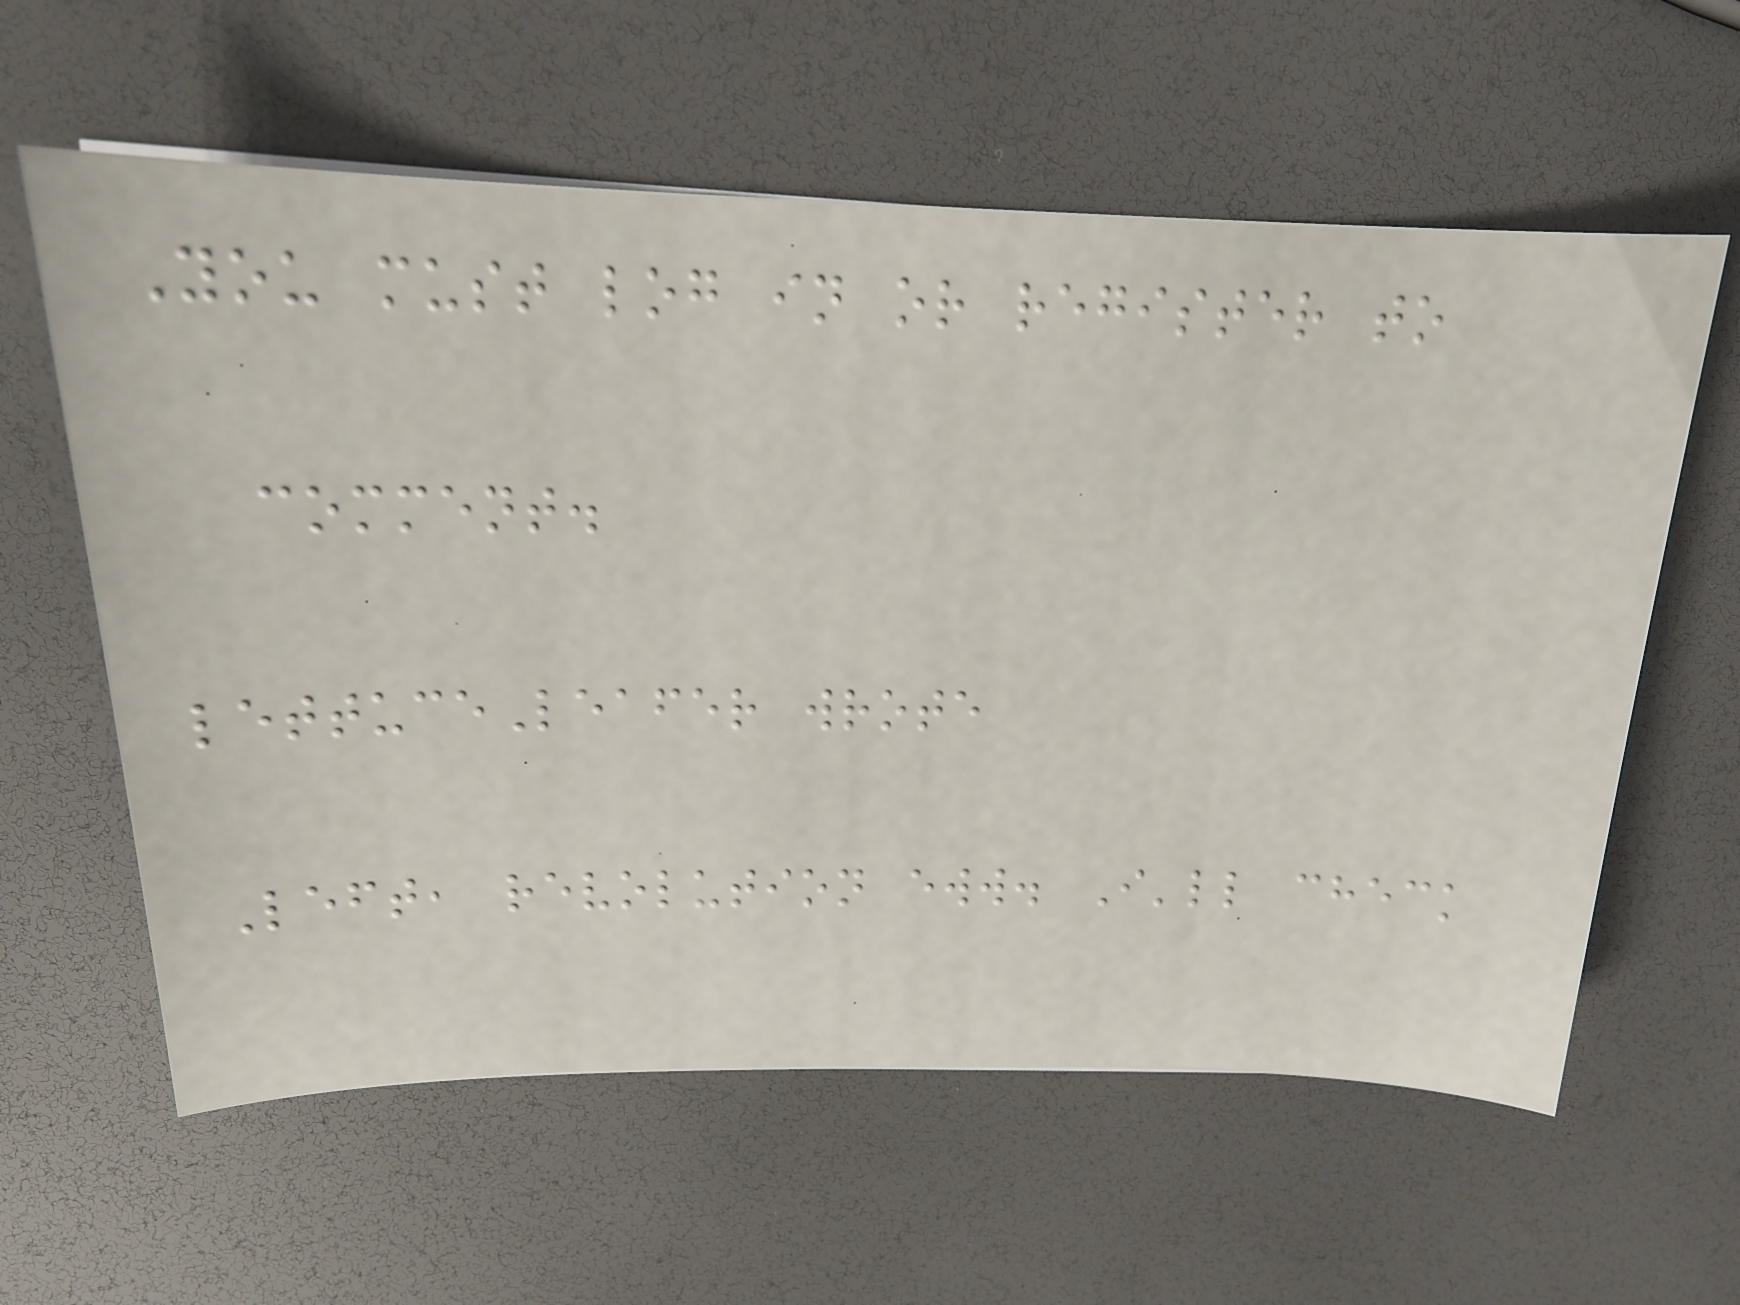You must log in or register to
comment.
lettuceLeafer wrote
Left, revolution eww. I'll check
